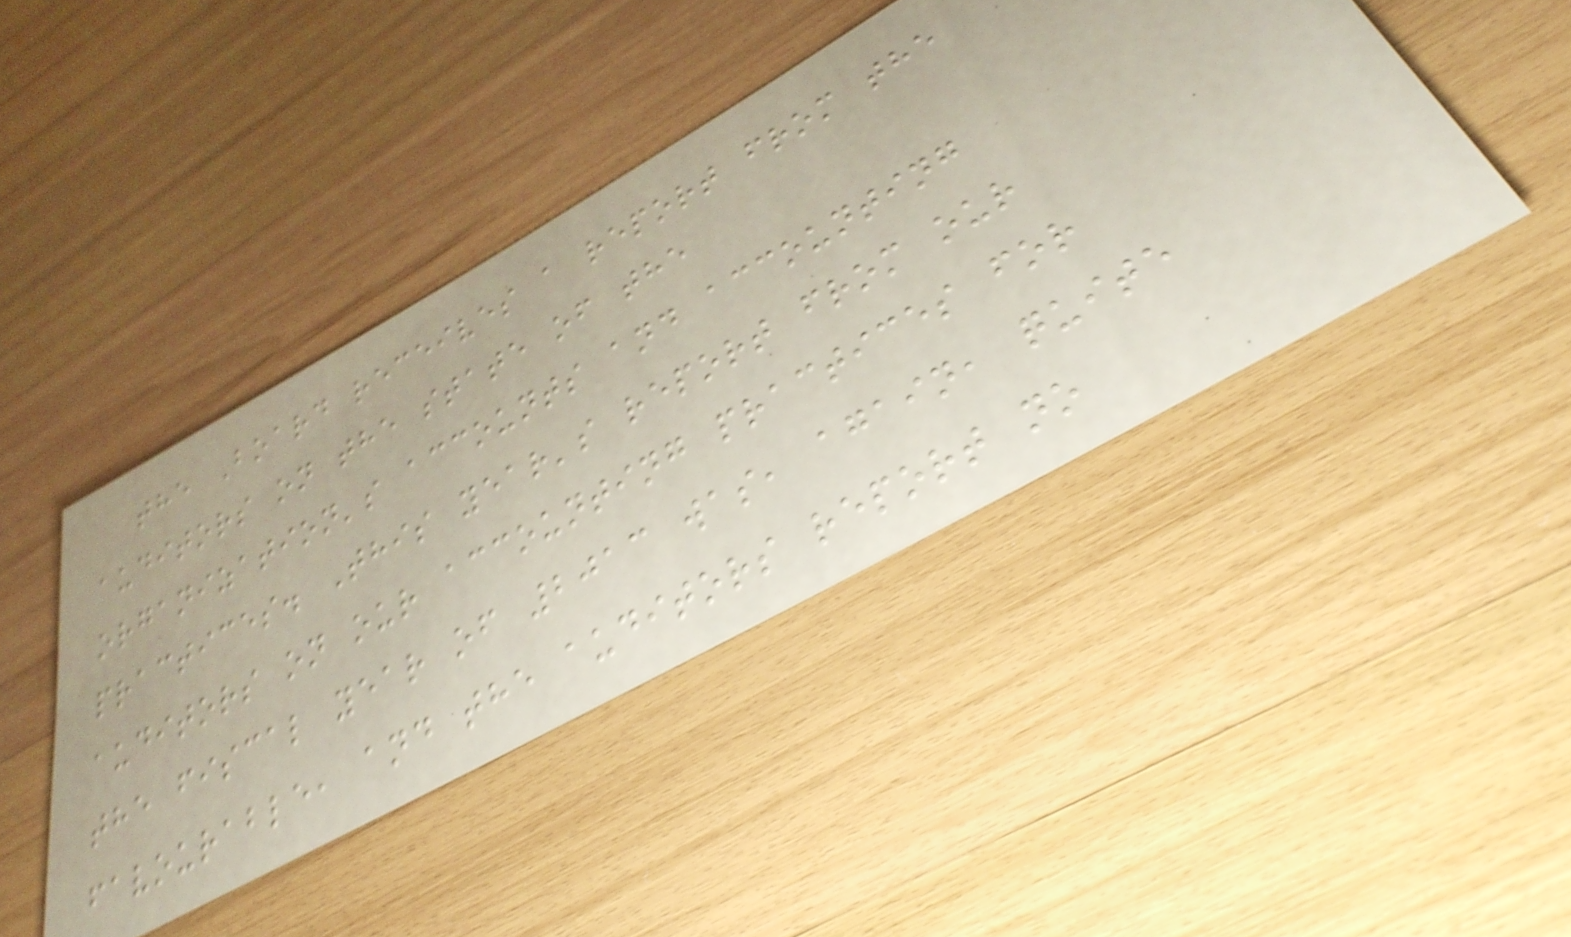the Board receives a report from the
auditors on the state of the
organization's accounts and accounting
practices. This year's report from our
auditors on our accounting practices for
the fiscal year of 2013 was, again, quite
favourable, and the auditors report no
